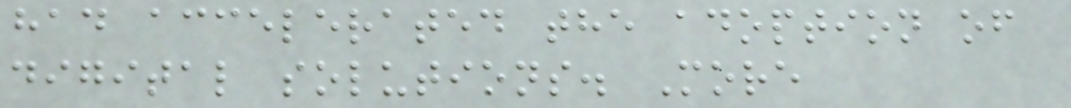had accelerated the adoption of
digital solutions. More
